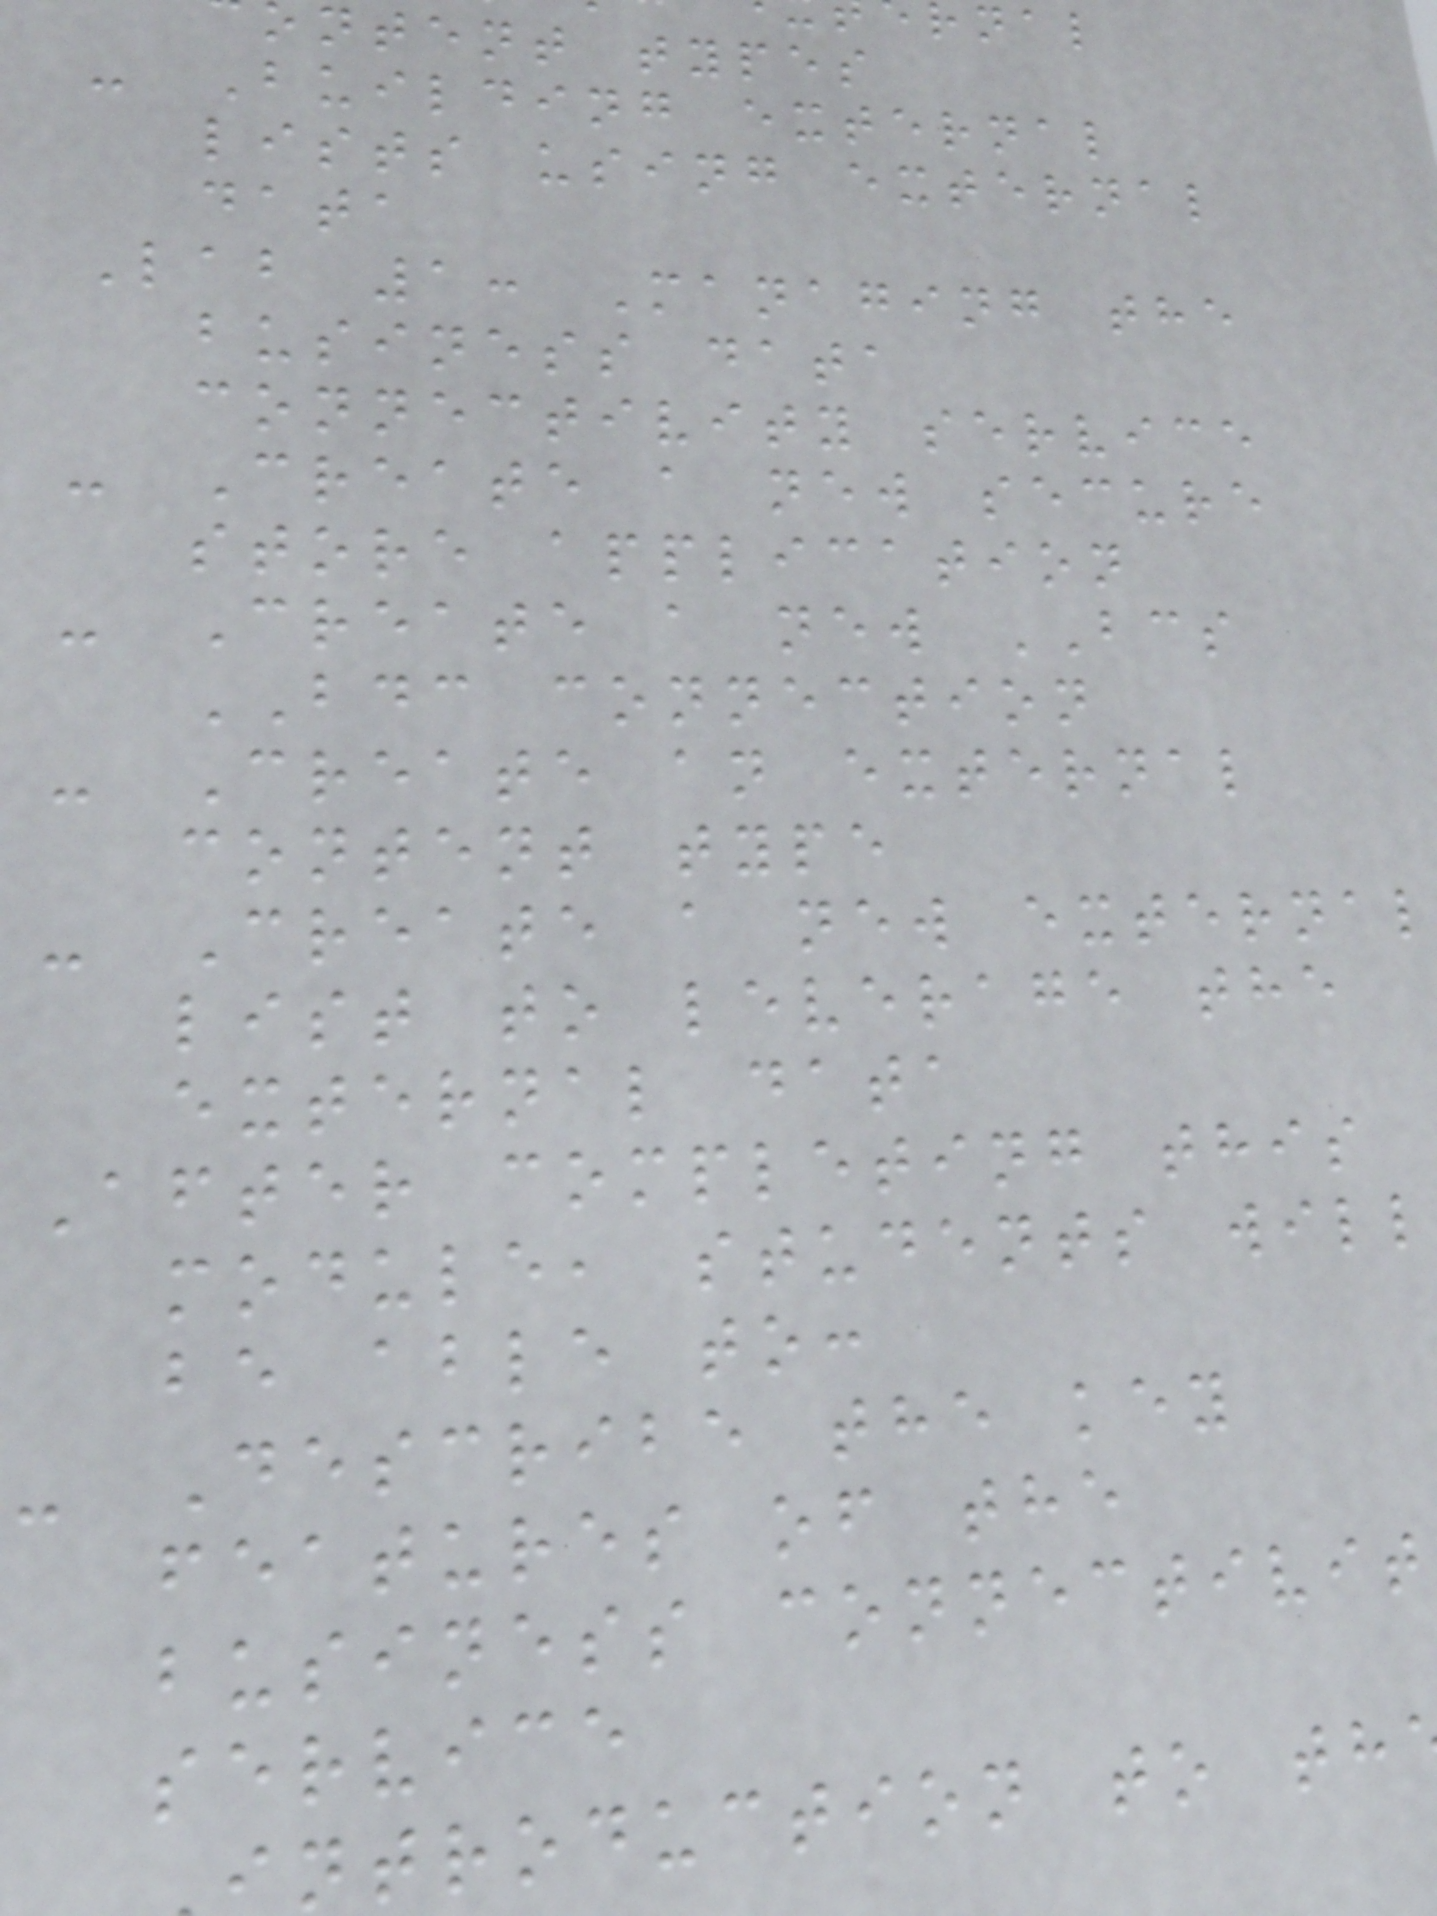ntent types
- Building external
lists using external
data
Lab 1: Managing the
business data
connectivity service
- Create a new secure
store application
- Create a new BCS
BDC connection
- Create an external
content type
- Create a new external
list to leverage the
external data
After completing this
module, students will
be able to:
- Describe the key
features of the
business connectivit
service
ntroduction to th
